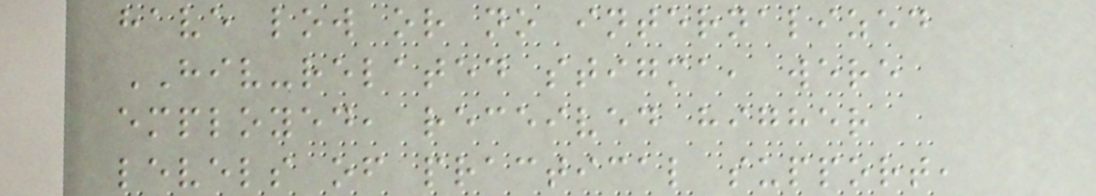have low or no internalized
HIV-related stigma, were
employed, received higher
levels of practical support,
